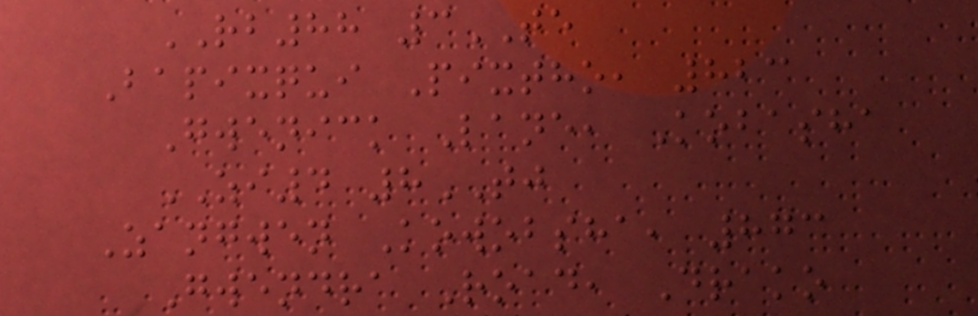RB88 3TE
Bapixqui Pixtho, 823
Gwenick Lane, Kobasha
ZI4 8TJ
Zangwen Kowobsha, 873
Gwendra Road, Drako
